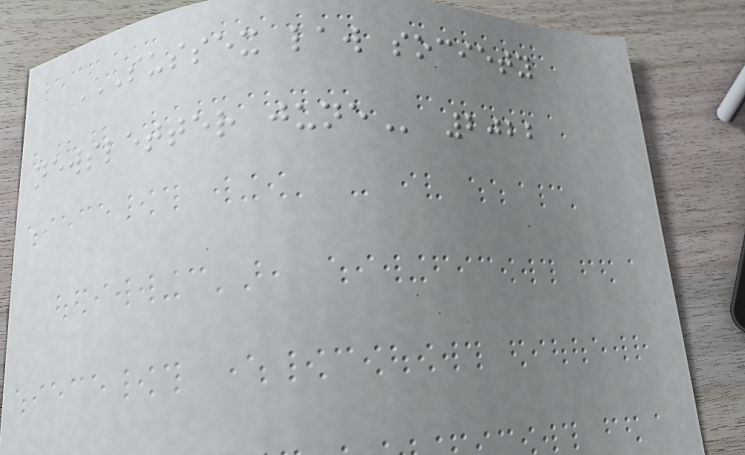SUSSEX LAW SOCIETY
NEWSLETTER JUNE 2022
